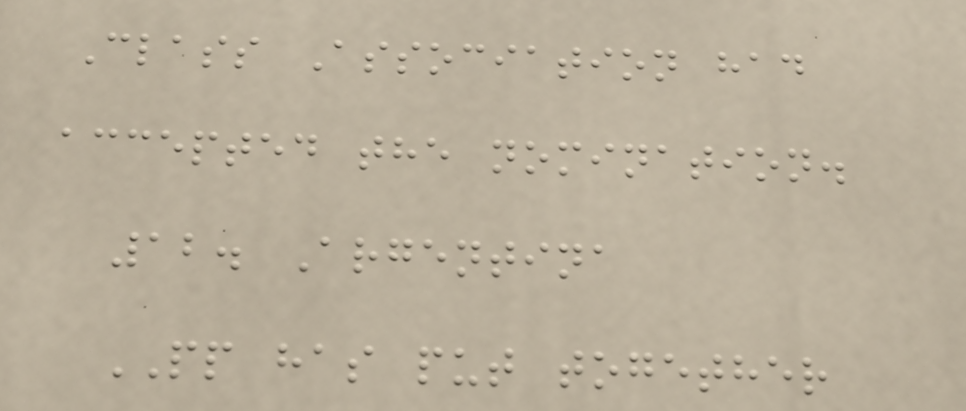Class Association had
accepted the nomination.
12. Argentina
PP has put together
